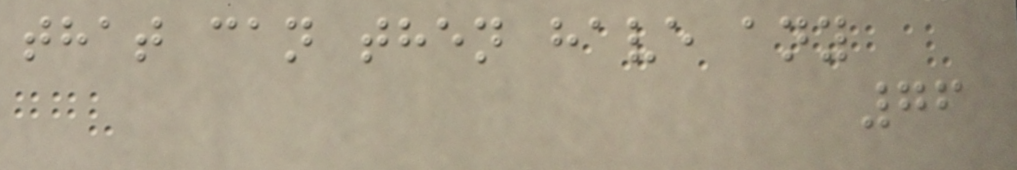that can then have any
76
